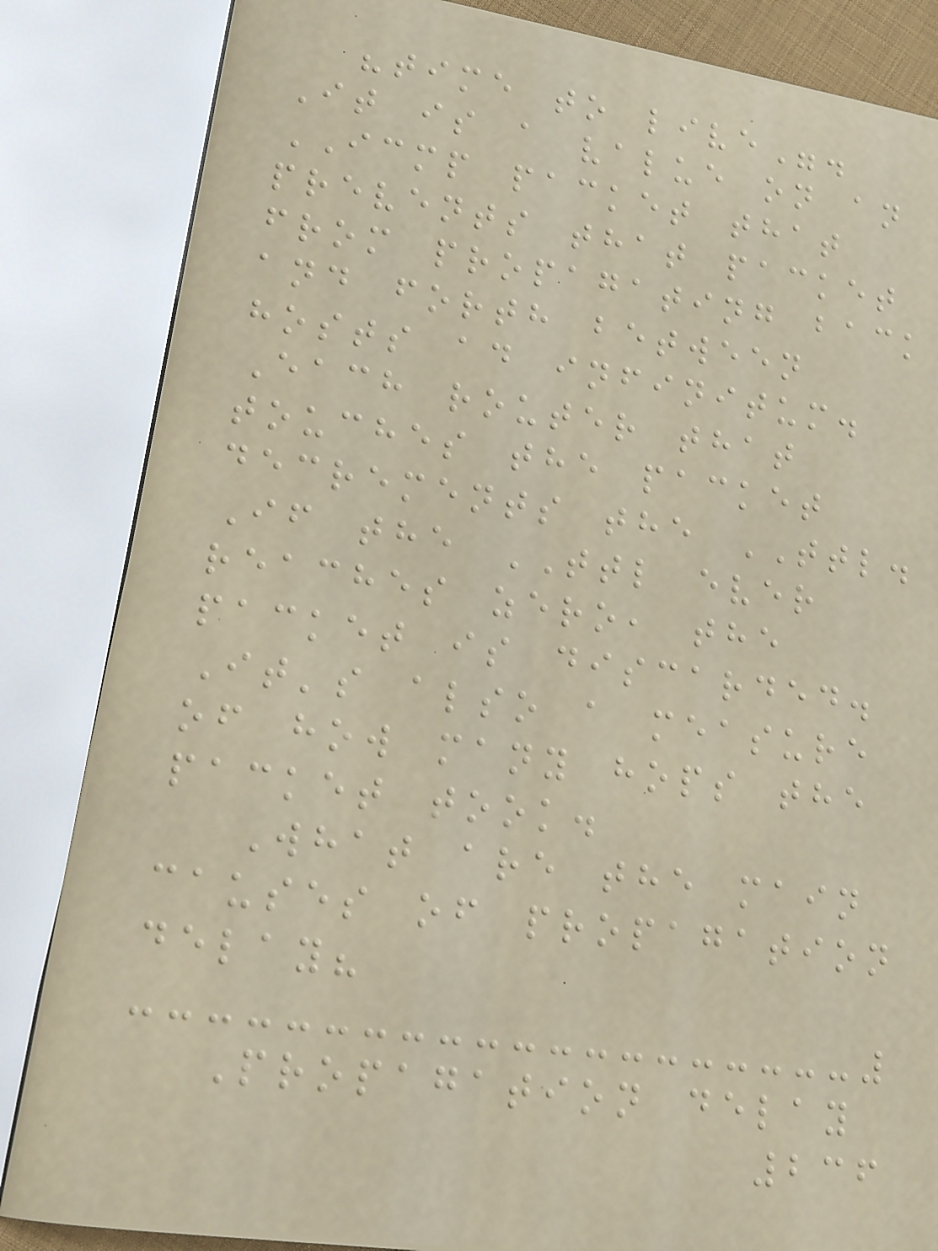"time to live".
It is a value on an
ICMP packet that
prevents that packet
from propagating back
and forth between
hosts ad infinitum.
Each router that
touches the packet
decrements the TTL.
If the TTL ever
reaches zero, the
packet is discarded.
It's also a measure
of how many hops the
packet took.
What are the main
causes of propagation
delay?
Propagation delay
236
